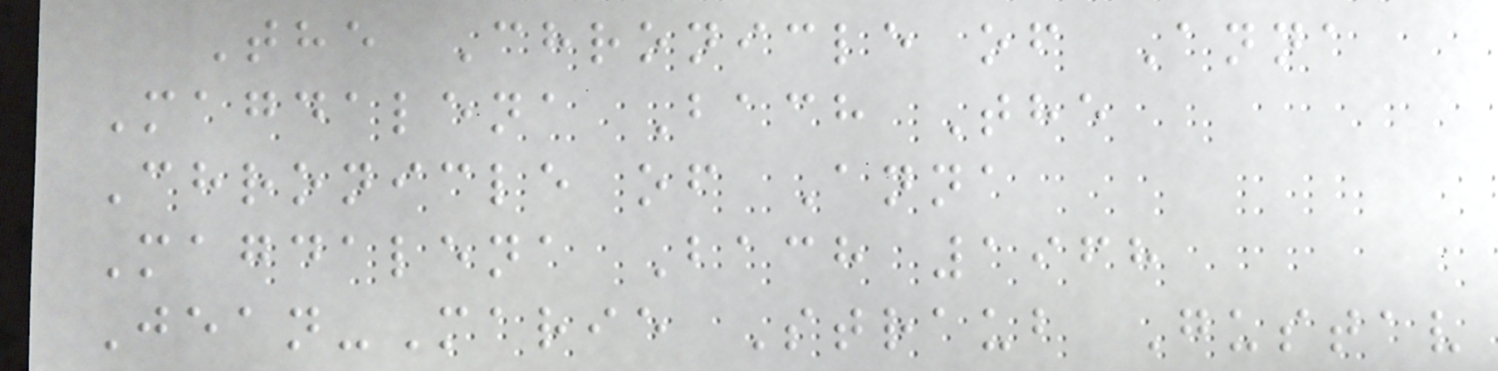The Chronicle of Anna
Magdalena Bach The
Chronicle of Anna
Magdalena Bach 1968
Jean-Marie Straub Gustav
